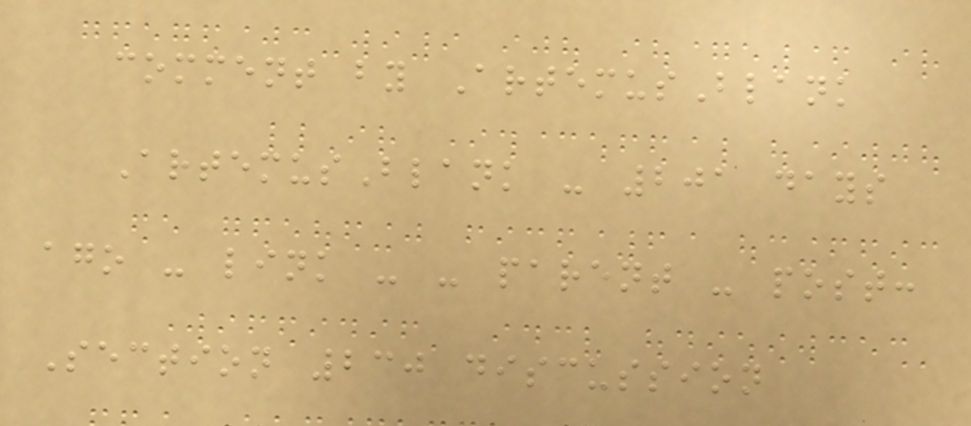comment by ArtemusBlank
ArtemusBlank - 201 days
ago - link - - parent - post:
Section 230 discussion
